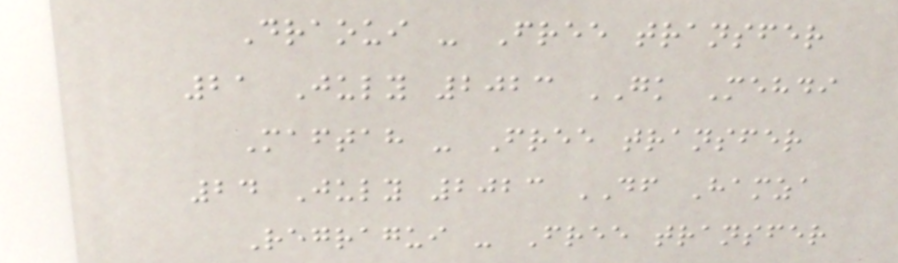Draoui - Free transfer
21 July 2023 GK Mehdi
Maftah - Free transfer
24 July 2023 DF Hamza
Regragui - Free transfer
